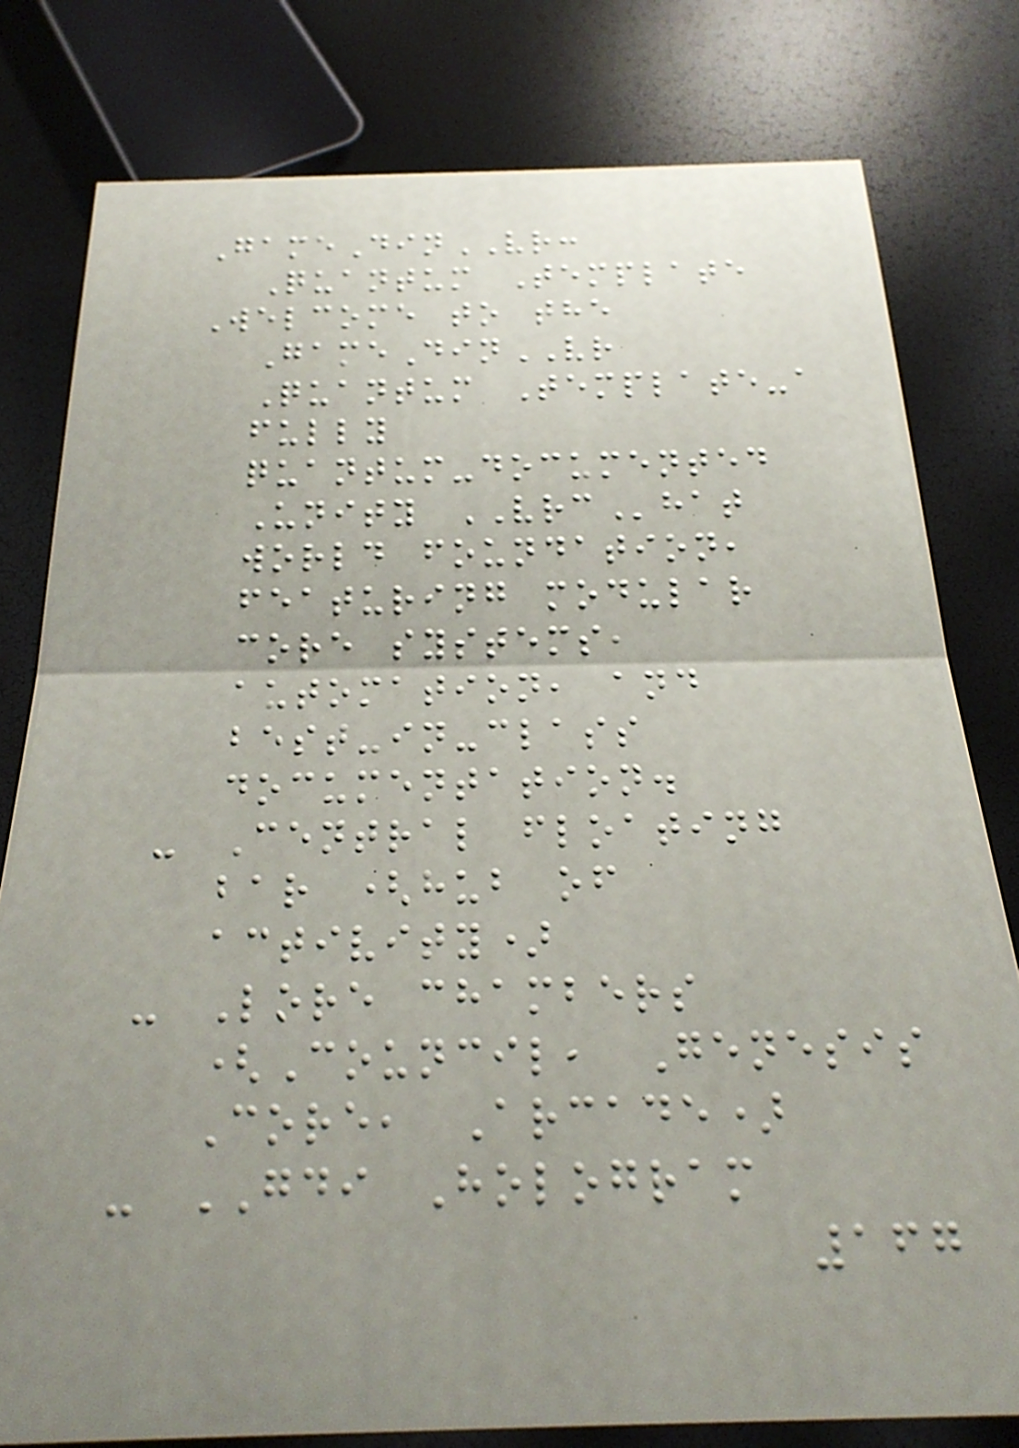GameDinVR:
Quantum Template
Welcome to the
GameDinVR
Quantum Template-a
fully
quantum-documented
Unity VRChat
world foundation,
featuring modular
core systems,
automation, and
best-in-class
documentation.
- Central floating
bar (hub of
activity)
- Lore chambers
(Council, Genesis
Core, Arcade)
- GDI Hologram
167
